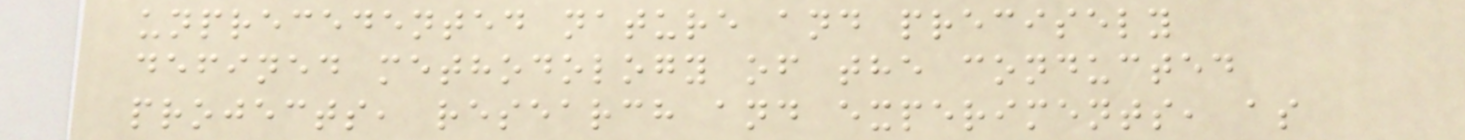unprecedented nature and precisely
defined methodology of the conducted
projects, research and experiments, as
